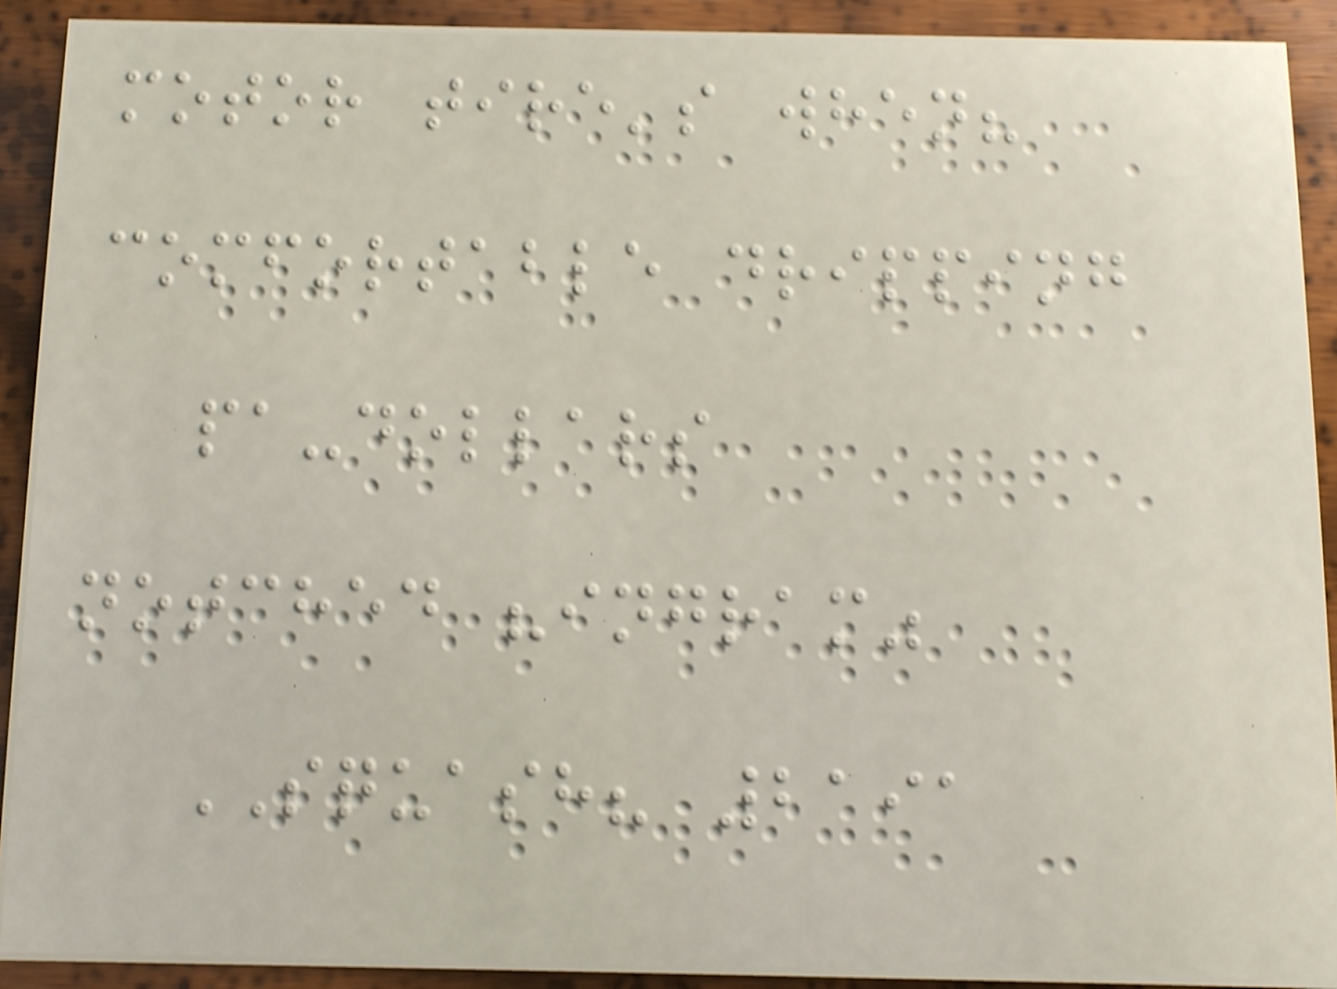motor tire's when?
comfortable dripping
pa-dollars
notched "ingram"
SQUASH? 2191
